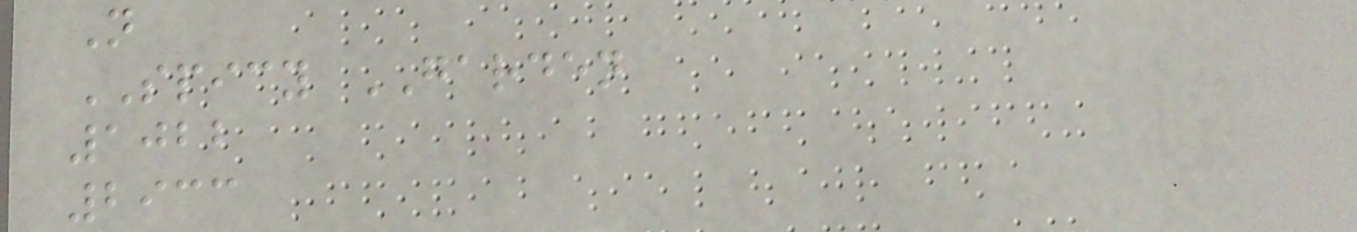N
SPICY GARDEN
1022
2933
